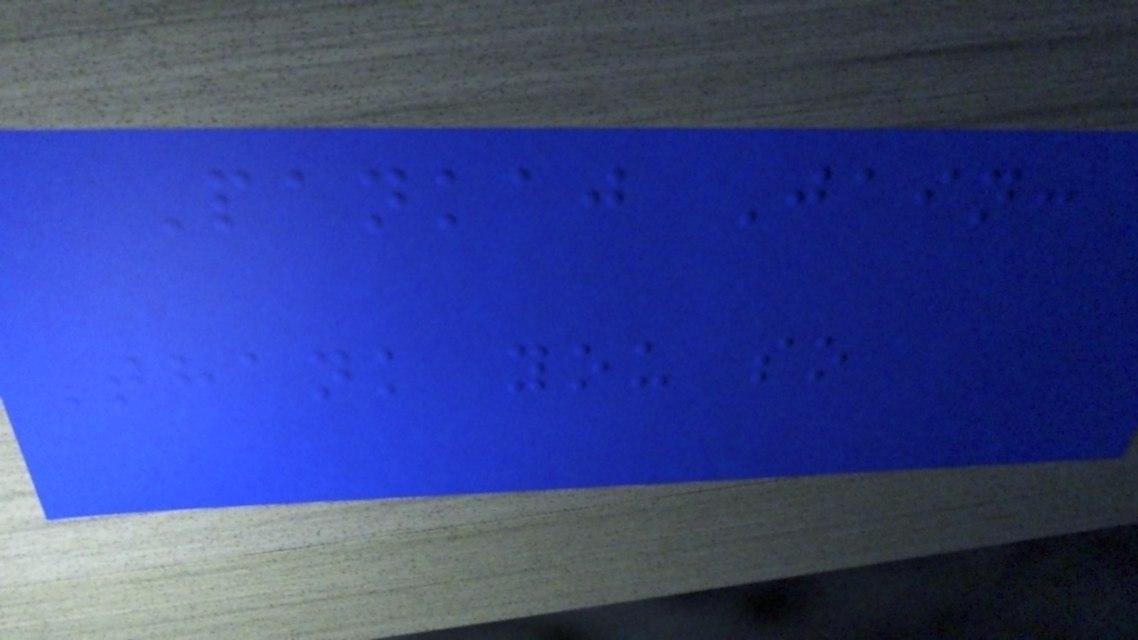Pankaj Jain:
Thank you so
